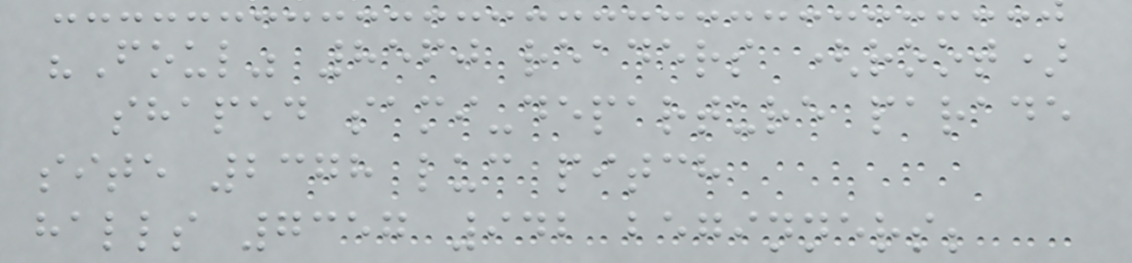"Foul" 8560 readers (root)
shaped sami-departure parade
site 2378 luc pitch
halls 7357 942 beginners;
